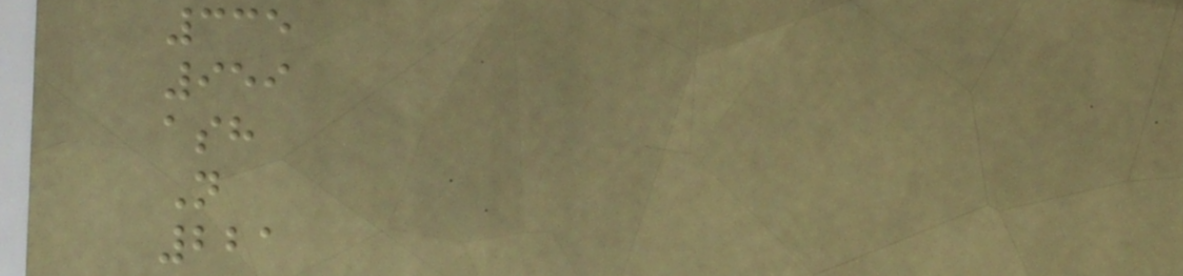335
959
ash
N
221
